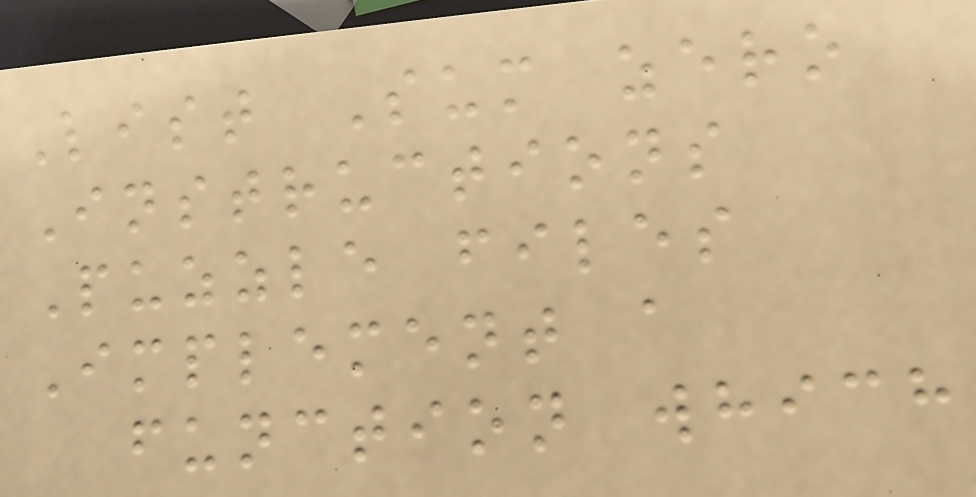List Sum zero
Instructions
Puzzle files
Implement a
function which
